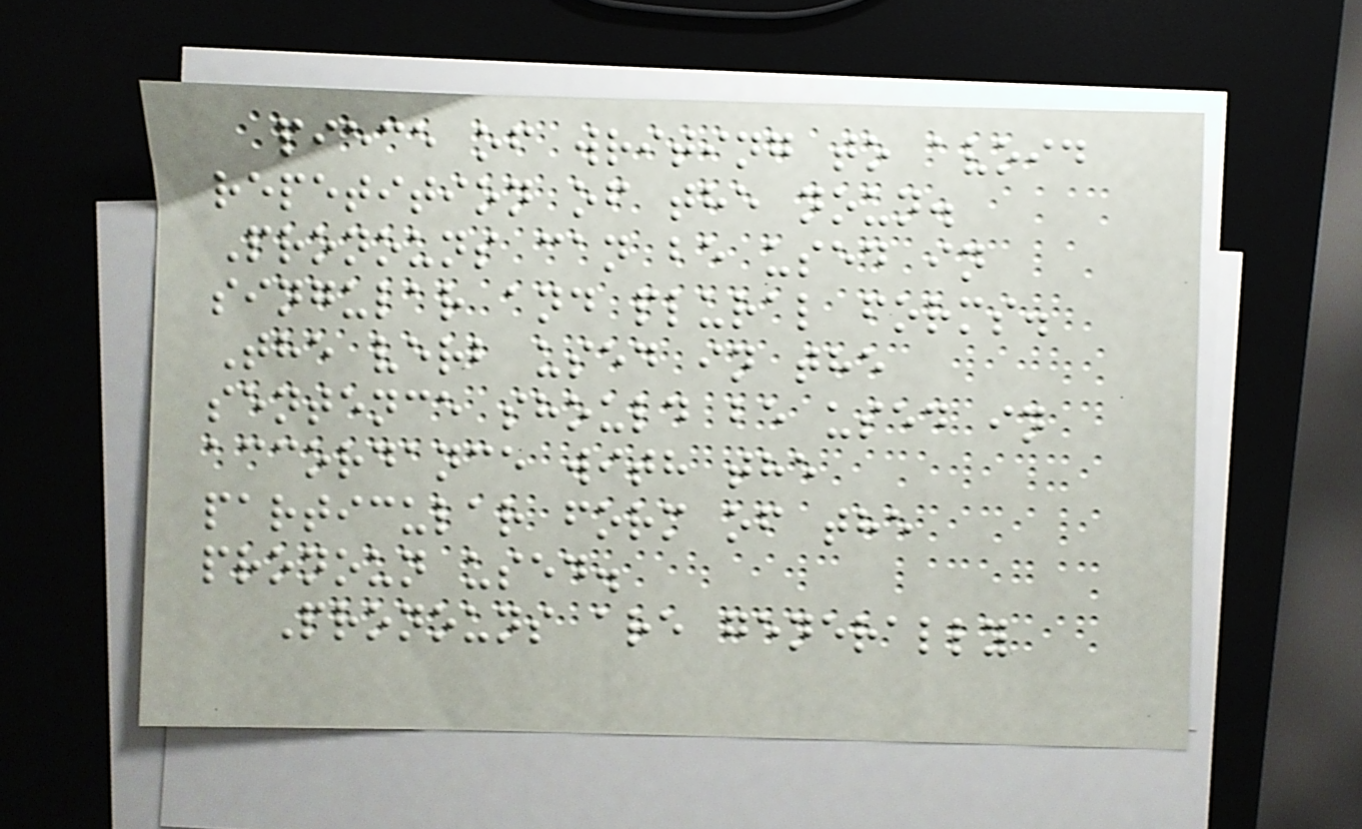piece of writing to avoid
repetition of the noun.
Pronouns can be used in
singular and plural forms.
The verb used in the
sentence should be used in
accordance with the
particular form of the
pronoun used.
Pronouns are generally
